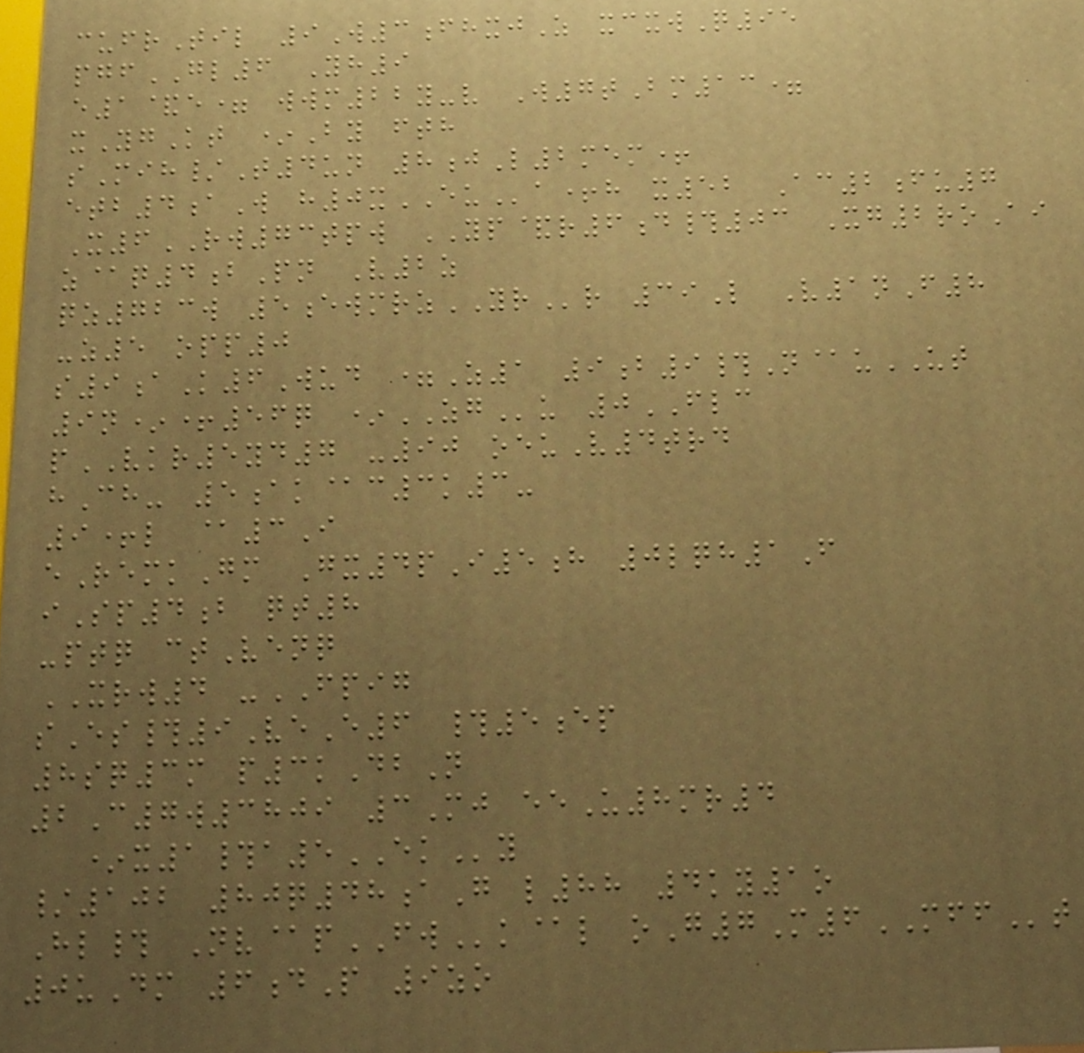cufrTil 9W3fhxjZ xcxwQ95
pgfGL6 Yh9
e1&e= wwm22y-v W7tBm13=
xYgKt *By fth
sMih/T4un 8jL2mem+
etb4aW h0xEUa+h x52 Ac2fu7
X6RW73tpw YP&r6d#03 Xg2roAi
z@q4bPn V2z
qz723w 5ewmrzYRr 39L V1nF8
-z5 opp0
s9aK6Wud =Z1 9b9#N@uUT
9n*+56q *ZGu 0FLC
pVKR5yd7 -90 oeuV4trd
hCh- 5ak@c3k3-
9+l @3I
eRemkGm Gx4pI5h 0lqh1F
iSp4b qt8
-ptq ctVenq
XRW4 -FPIG
sEs#9VeE6 #5ep
8sq3m p3kDbN
2C7w3809 3Mj eeU8mr4
*x1#a5EKy
/102 80q48aG l88 4ky1o
Hl# Nv@pFWk@l oG7M6MFFt
0uDm 6dP 9zo
